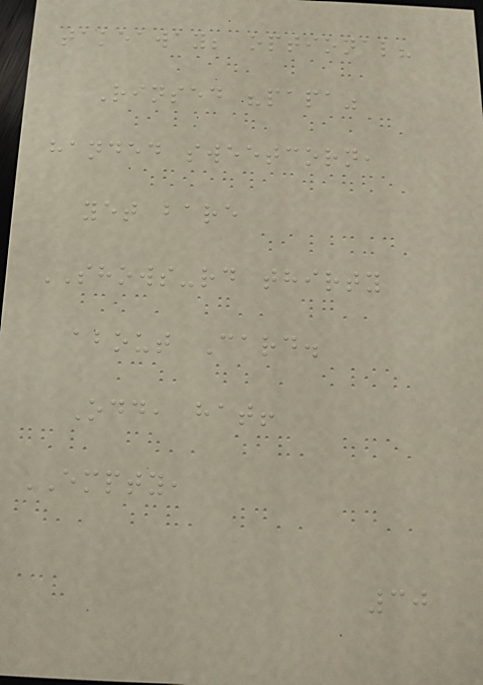takeaway; optional?
Rinsed "papa"
handed sweetcorn,
yet bare
SHOWS-rd thirty
about Card.
Odd, hat!
EMPTY,
30
